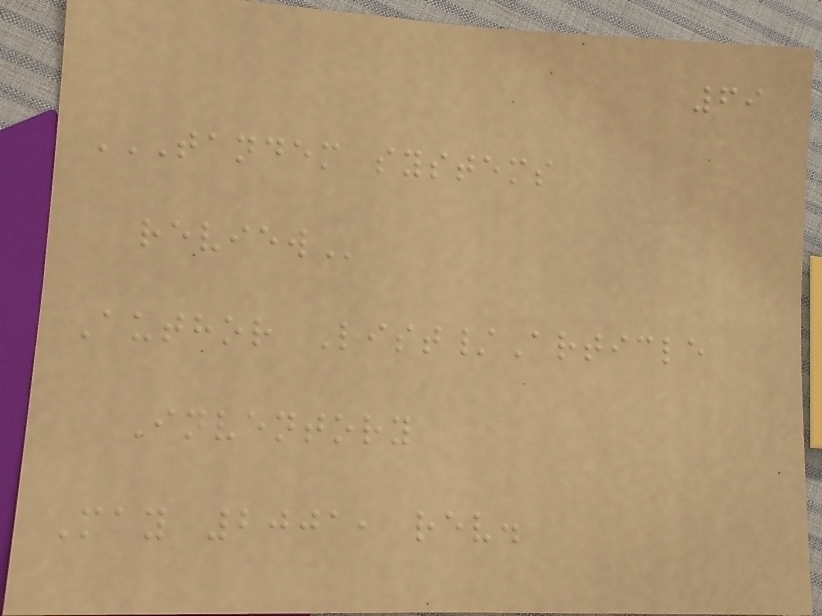69
TANDEM SYSTEMS
REVIEW
Author List/Article
Inventory
May 2001, rev.
